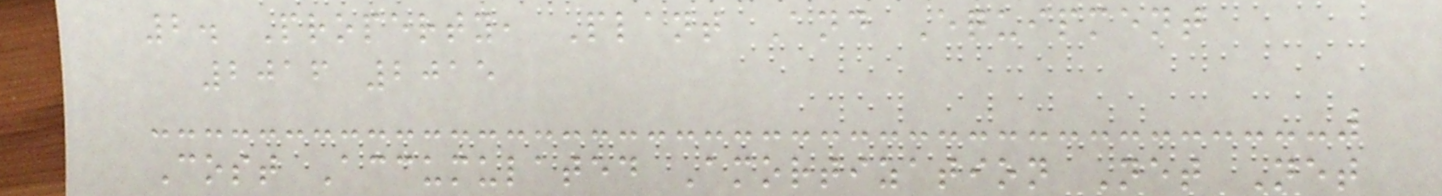2. Property, Plant And Equipment
2016 2015
Cost Accumulated Amortization Net Net
